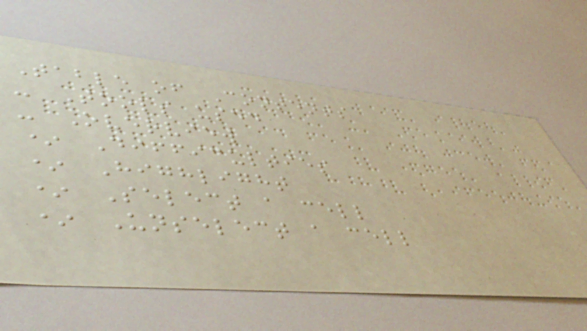Table of Contents
- Tools used
- Overview
* Difficulties
* Highlight
* Select a cell
* Unselect a cell
